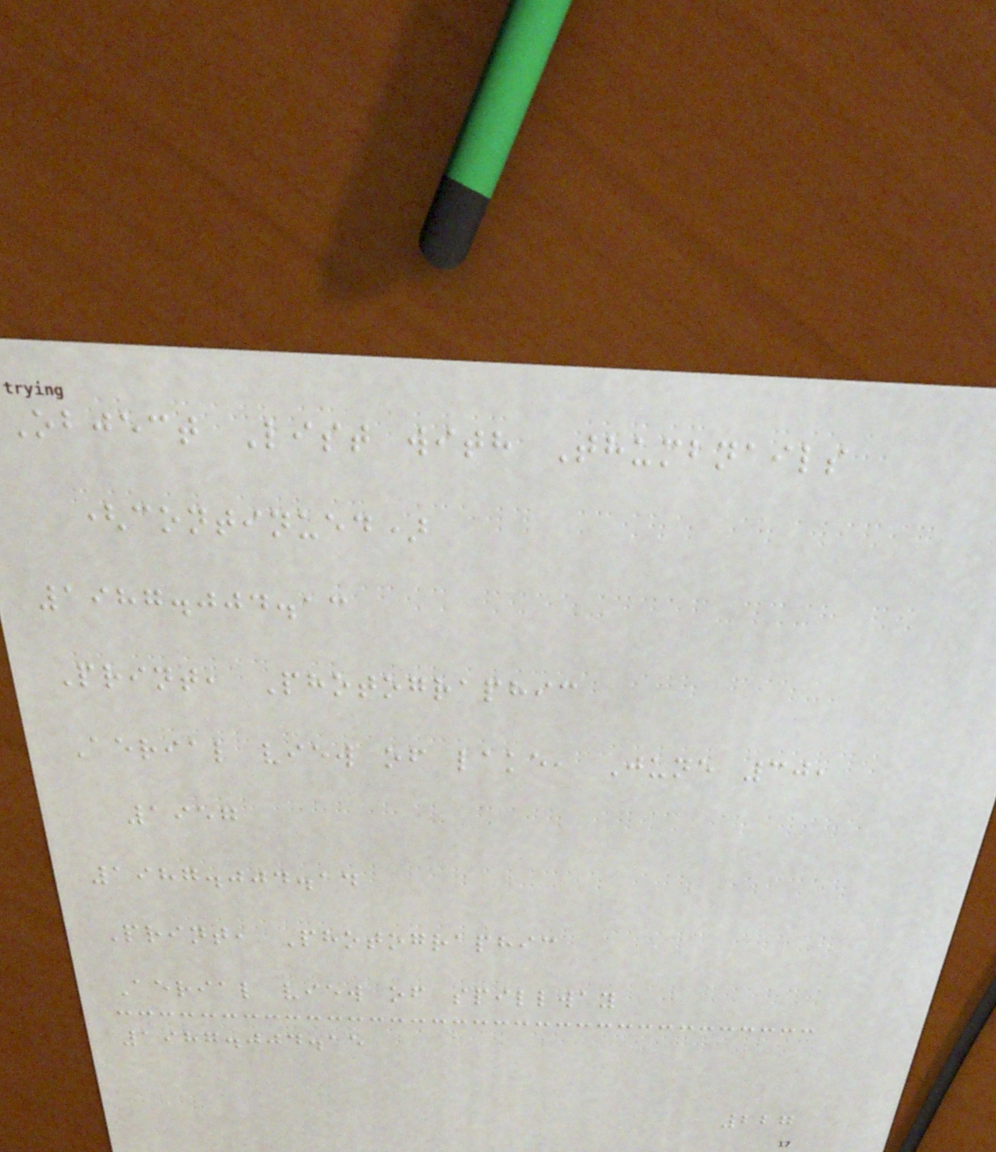Object List with Thumbnails
(continued)
1987.004.13
Print, Photographic
Aerial view of lake, June 30,
1957
1987.004.14
Print, Photographic
Aerial view of spillway
1987.004.15
227
